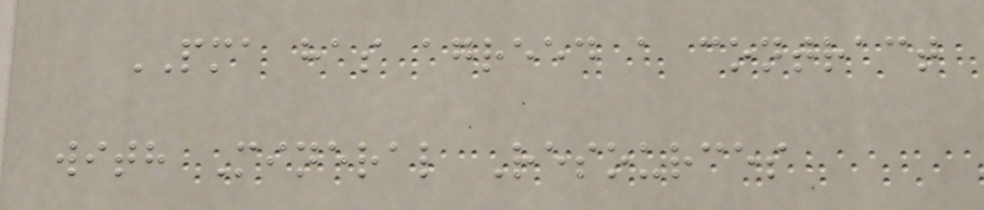PMA has agreed a contract
with Mineral Resources
